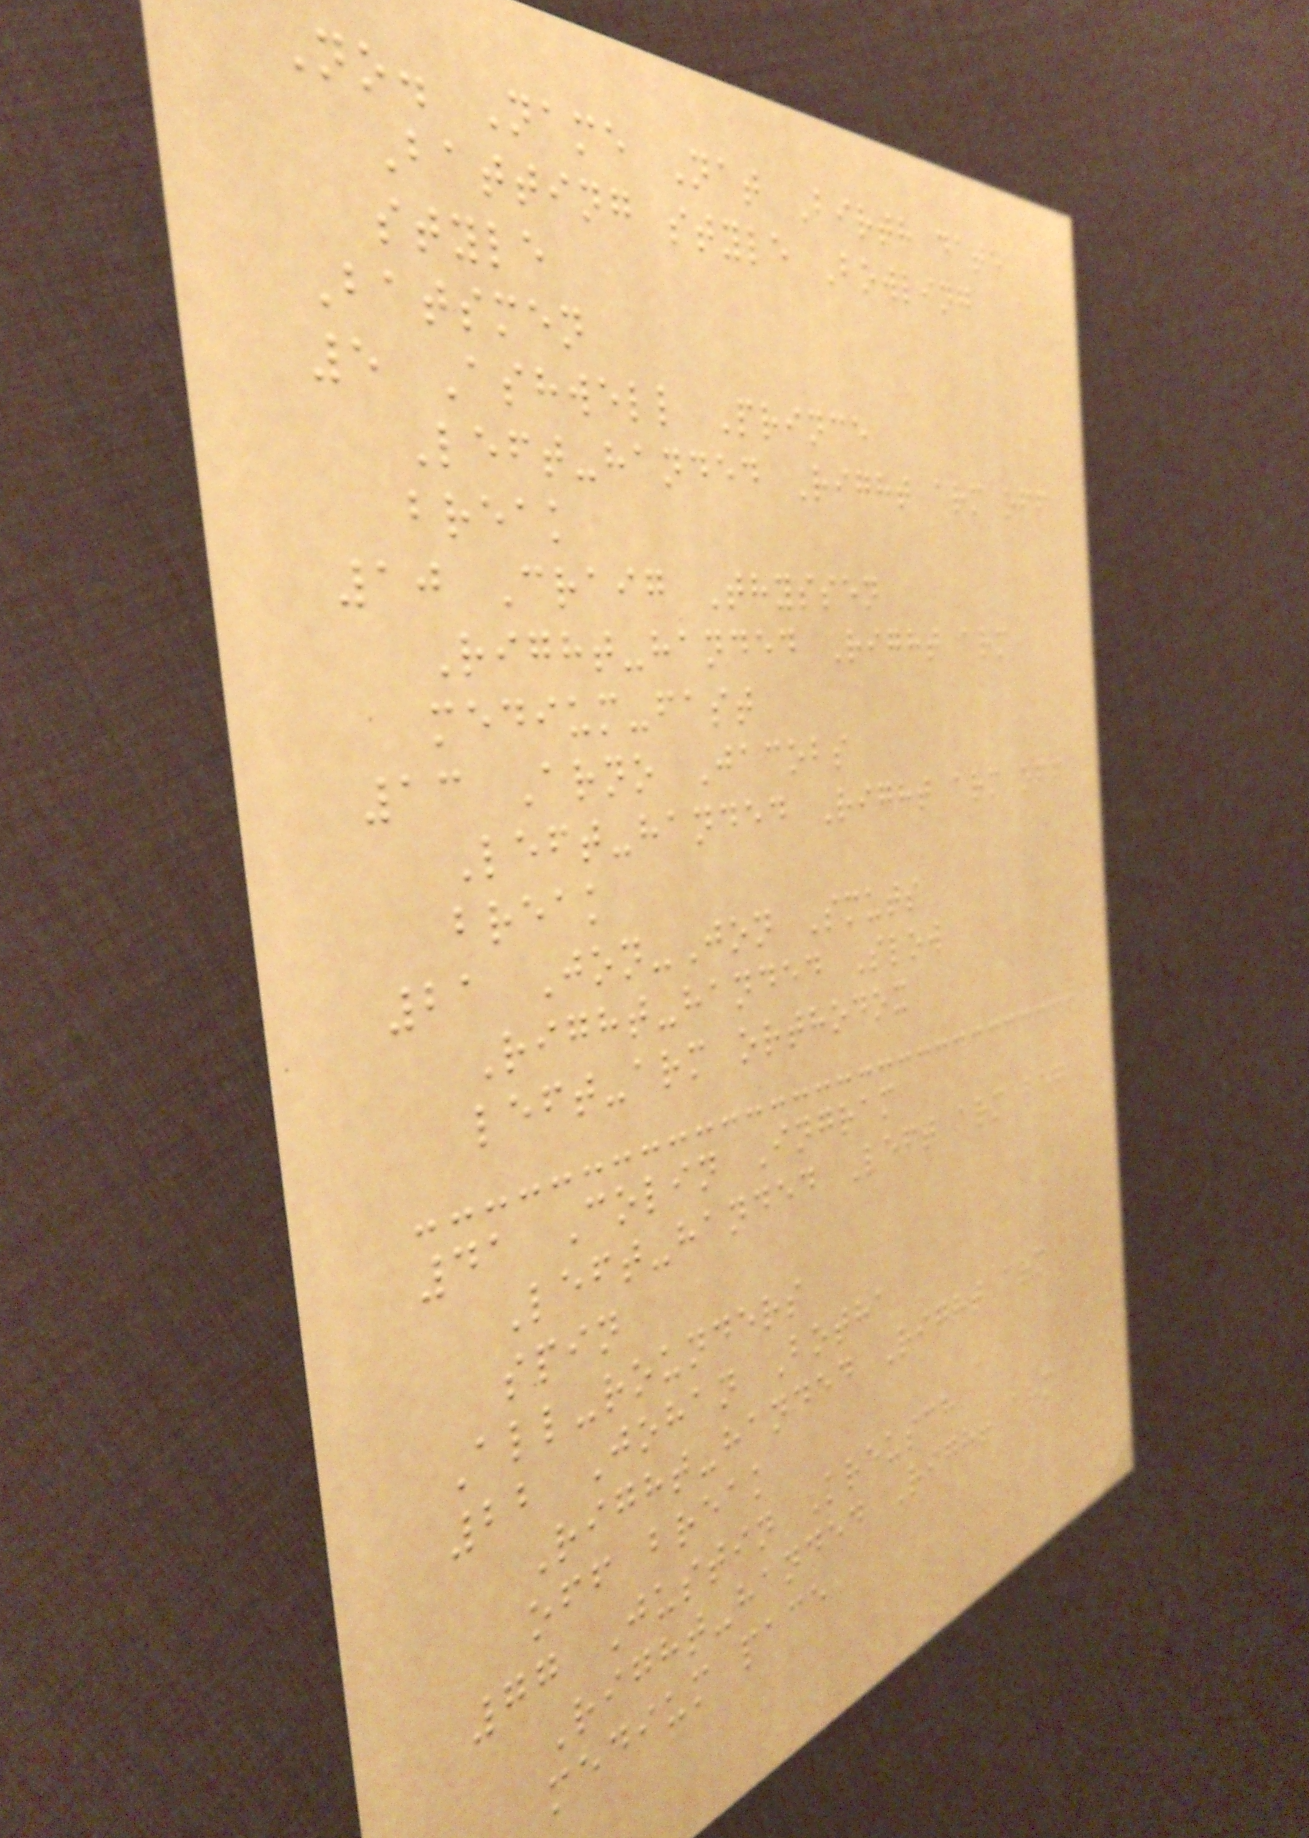No. Name Nat Birth date
Batting style Bowling
style
Batsmen
5 Ashwell Prince
Left-handed Right arm off
break
10 Craig Thyssen
Right-handed Right arm
medium-fast
13 Arno Jacobs
Left-handed Right arm off
break
21 Jon-Jon Smuts
Right-handed Slow
left-arm orthodox
41 Colin Ingram
Left-handed Left arm leg
spin
All-rounders
22 Johan Botha
Right-handed Right arm
off break
77 Justin Kreusch
Right-handed Right arm
medium pace
